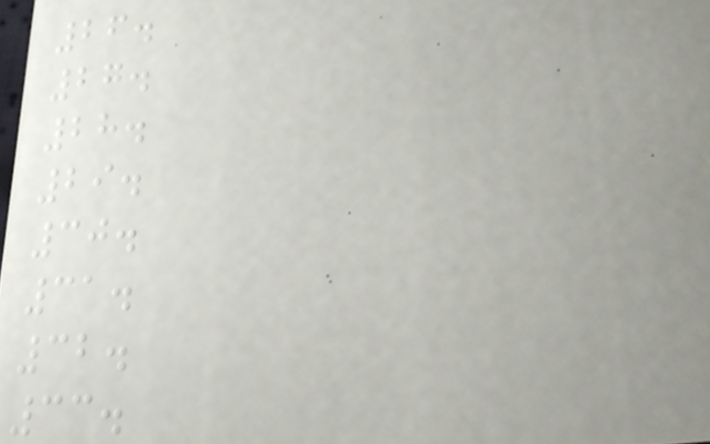26.
27.
28.
29.
30.
31.
32.
33.
